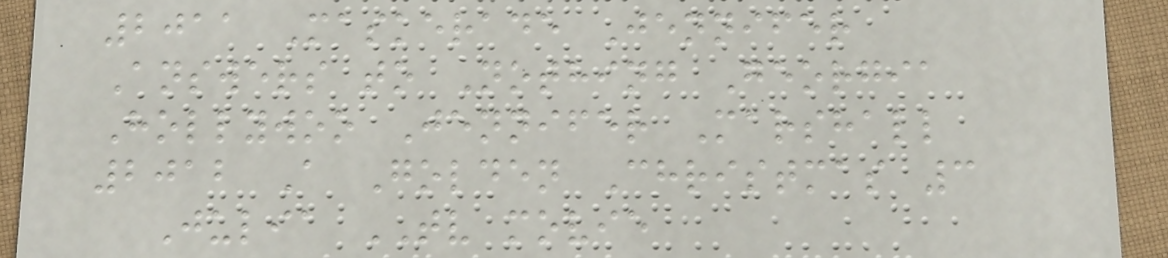2011 Maskerade Jennifer
Answers to Nothing Georgia
Hollywoo Jennifer Marshall
2012 A Golden Christmas 3
Julia TV movie
